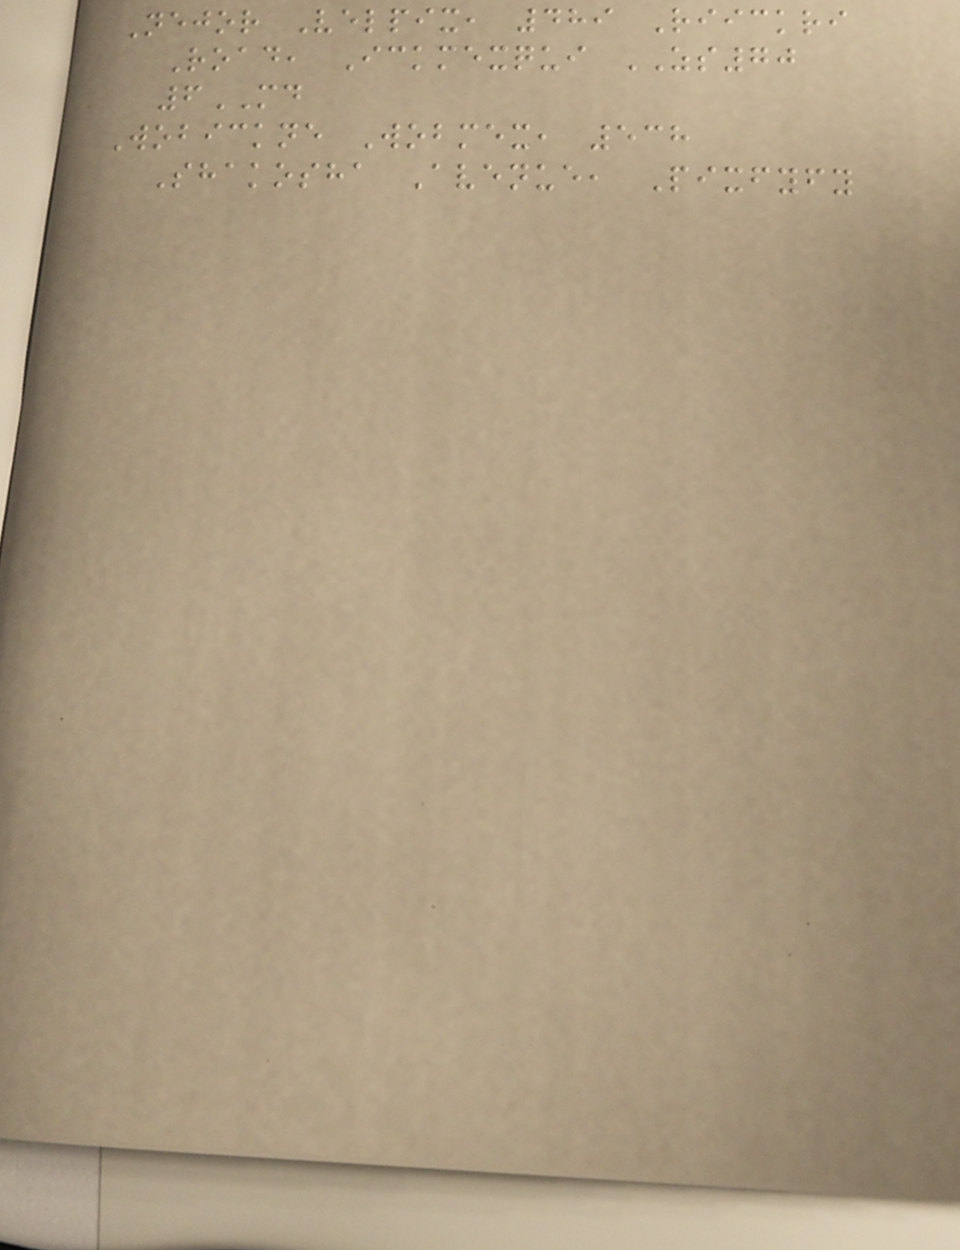Nejor Velpix, 489 Riickri
Road, Ickmexqui ZS70
6MD
Wobickne Wobmex, 538
Shakosha Avenue, Pixfyfy
